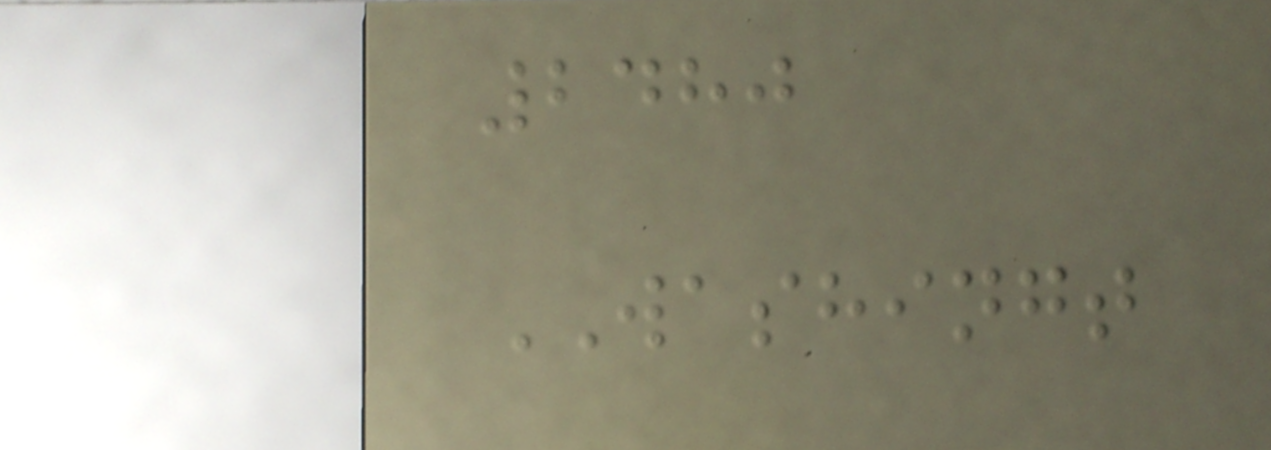2480
WASHINGT
